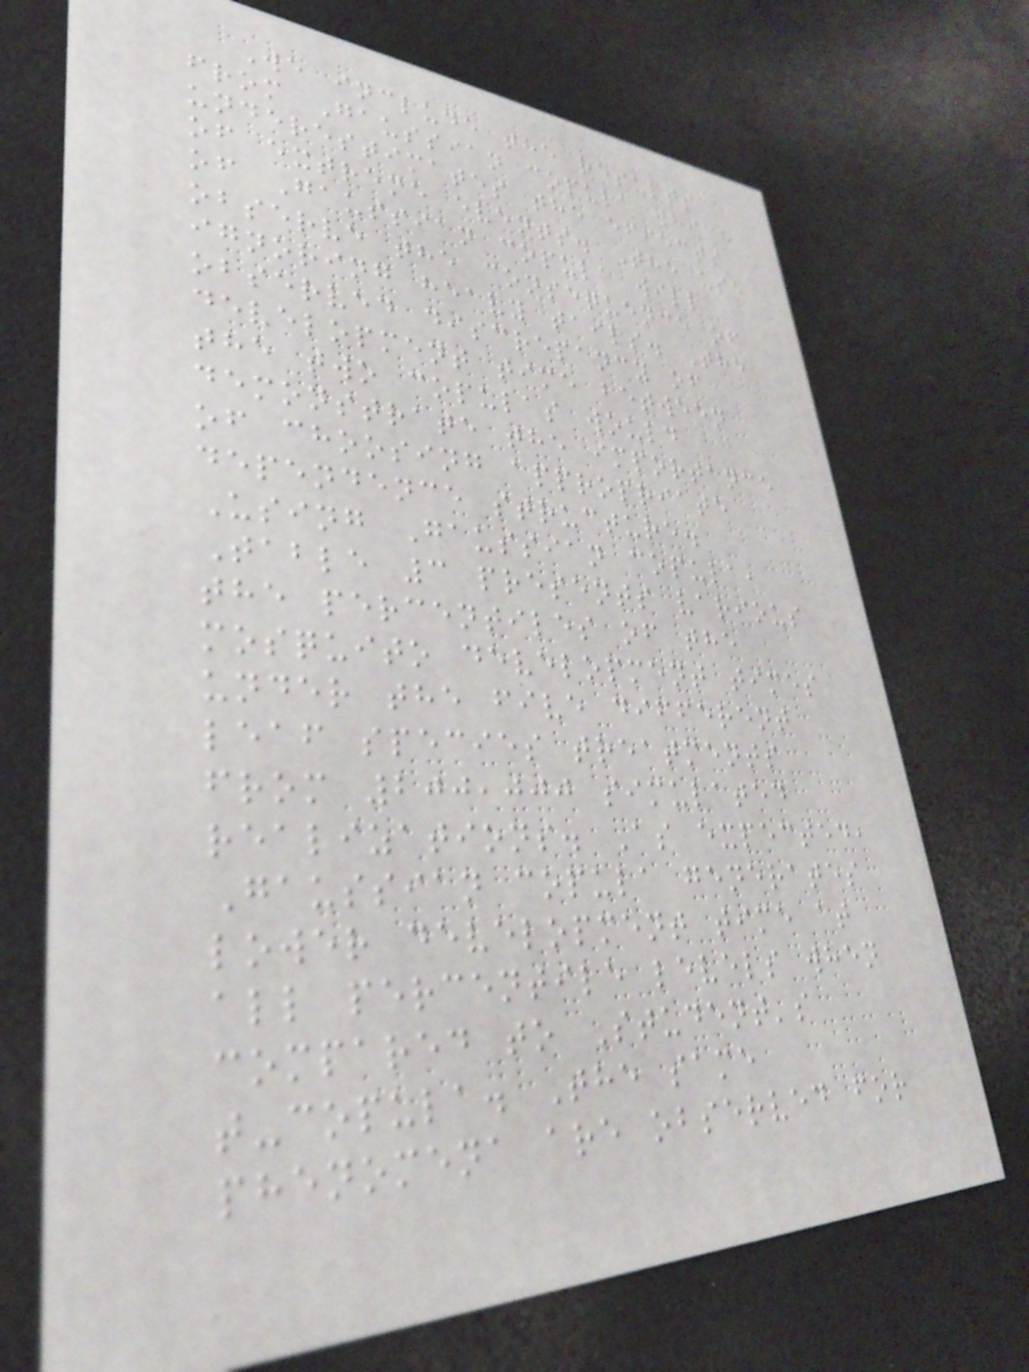We include the results
from Gaussian copula which
underestimates the effects
of extreme events. The use
of Gaussian copula will
observe the consequence of
ignoring heavy tails. The
observed discrepancy of
development time between
the two copulas would
demonstrate the importance
of choosing appropriate
dependence structure.
Using Gaussian copula,
Table 3 presents various
the percentiles of the
mosquito development times
under the five different
leaf species treatments
from 200,000 simulated
realizations. As expected,
Gaussian copula generates
lower development time at
all percentile levels when
compared to Student's
t-copula. The same
phenomena are observed for
